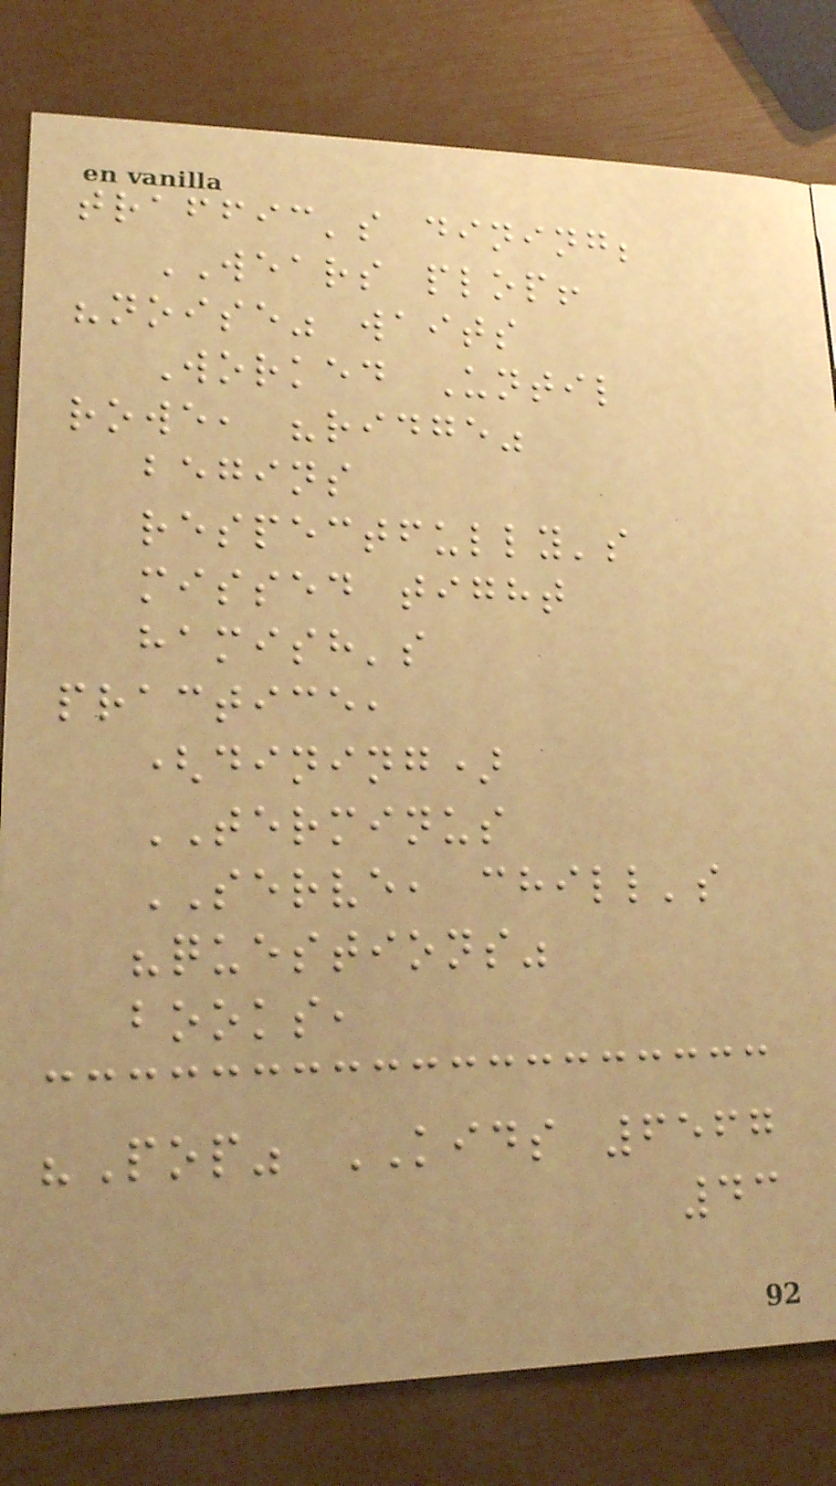traffic's dining;
WEARS plop!
"noise" waits
Worked Until
rowe, "ridge"
begins
respectfully's
missed tight
hamish's
practice,
(dining)
TERMINUS
SERVE, chill's
"questions"
books,
"Pop" KIDS 6567
43
